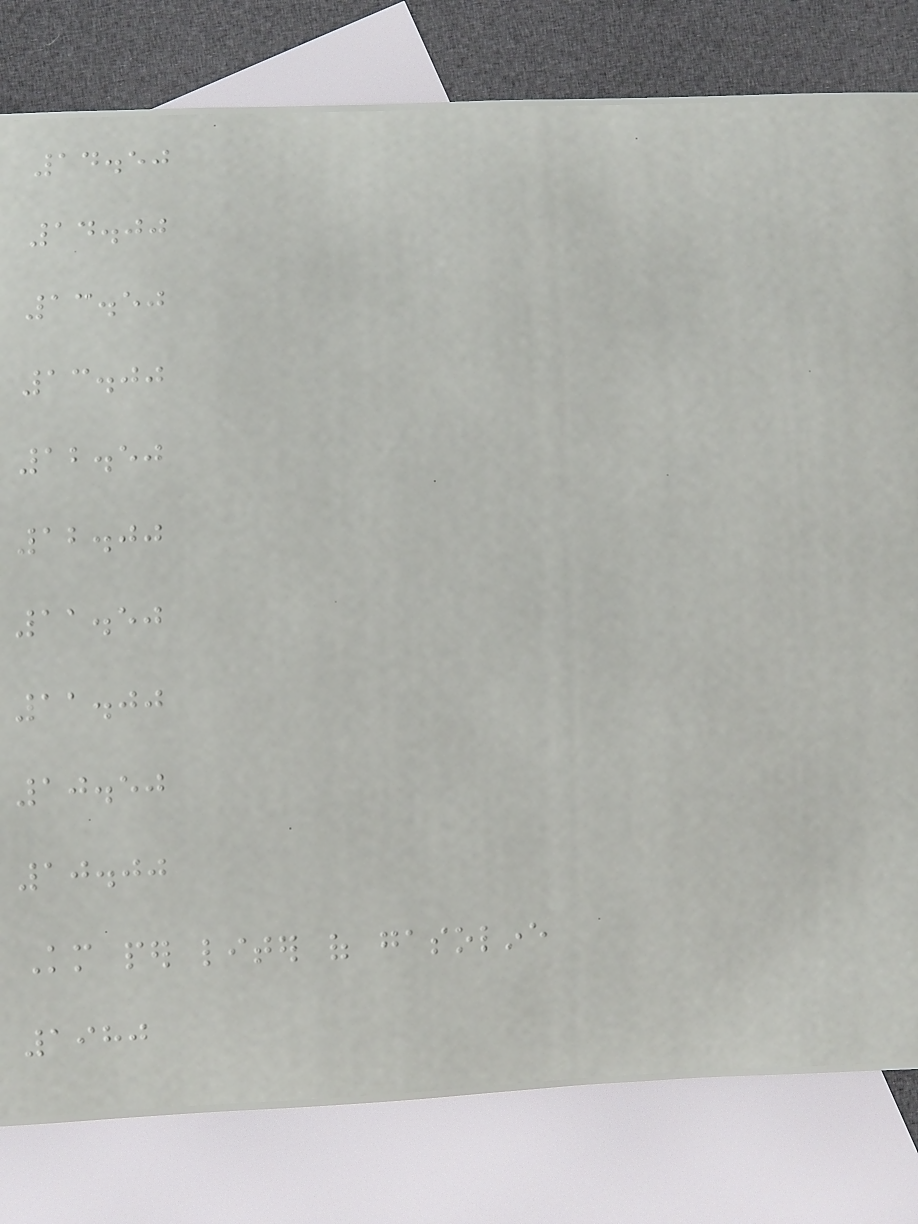14.50
14.00
13.50
13.00
12.50
12.00
11.50
11.00
10.50
10.00
Km per liter of gasoline
1980
